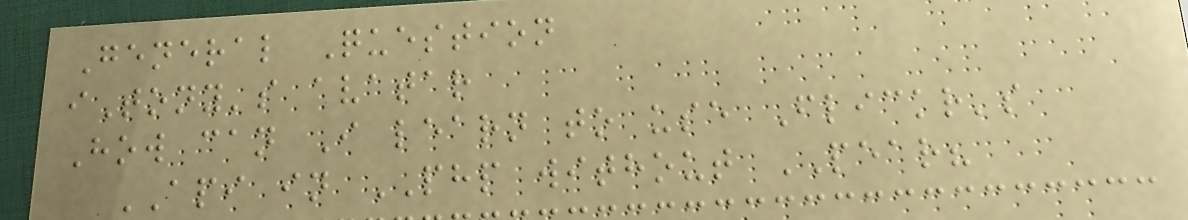General Question
iTony's avatar
How can I learn to use Flickr's
API in PHP without PEAR?
